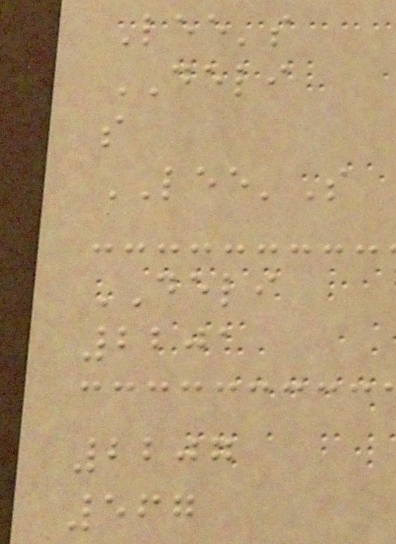Lee's
DELI
s
LEE'S
DELI
2201
2207
567
